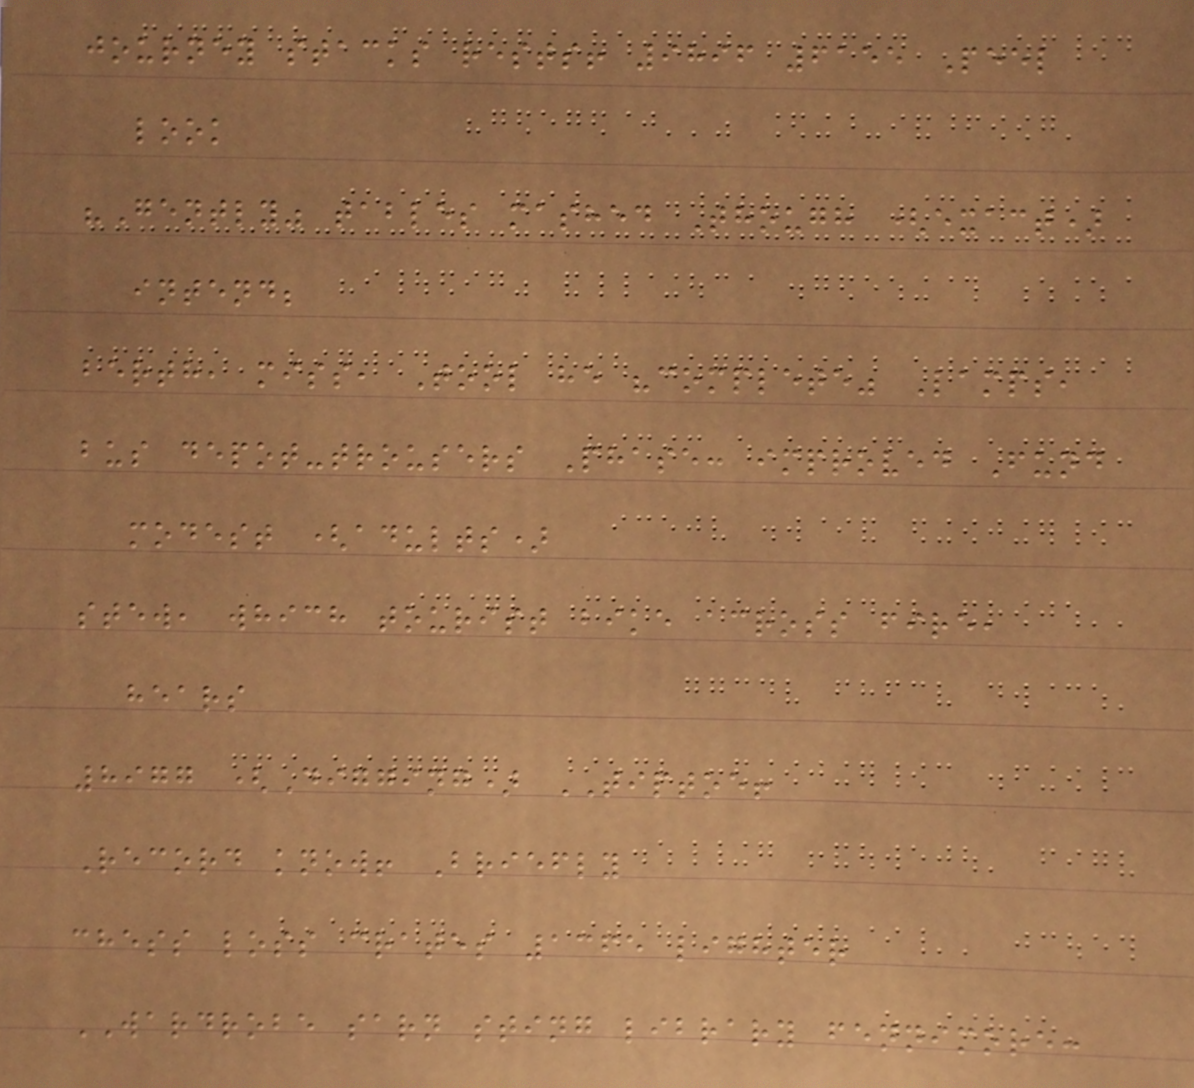journey stacks rests! 9896 6155 Peel
look
"Gently" tables mashed Though (exact)
intend;
berth, miss, Tool he "complete" Lamps,
bus depot-trousers Phase: improved Fund
modest (adults)
stew, which tourist bike across fire,
hears
8977 (Digging) TIPTOE!
Record know! Briefly
chess loss crates 1365 lighter
WARDROBE sarn sting library fennimore:
